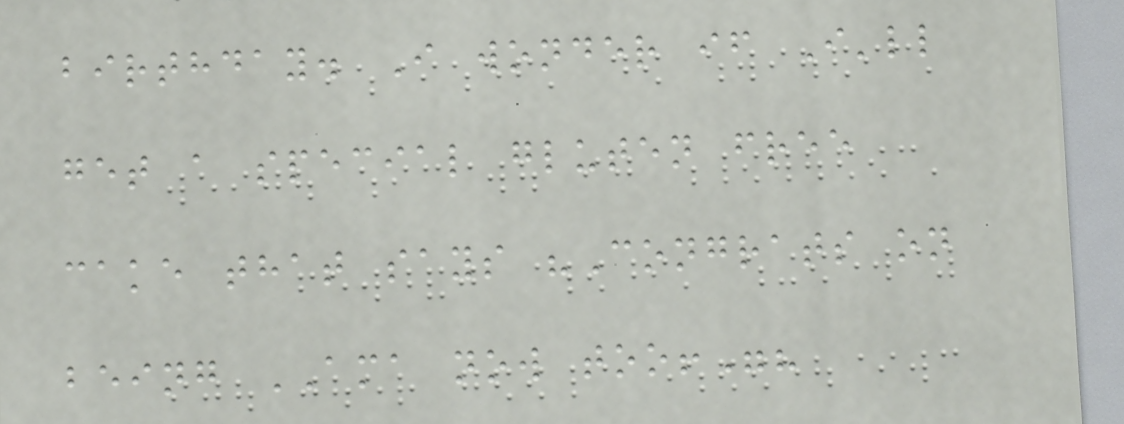birthday. I wonder if I'll
get a special gluten free
cake that says "Congrats on
being AMA now too!"?
